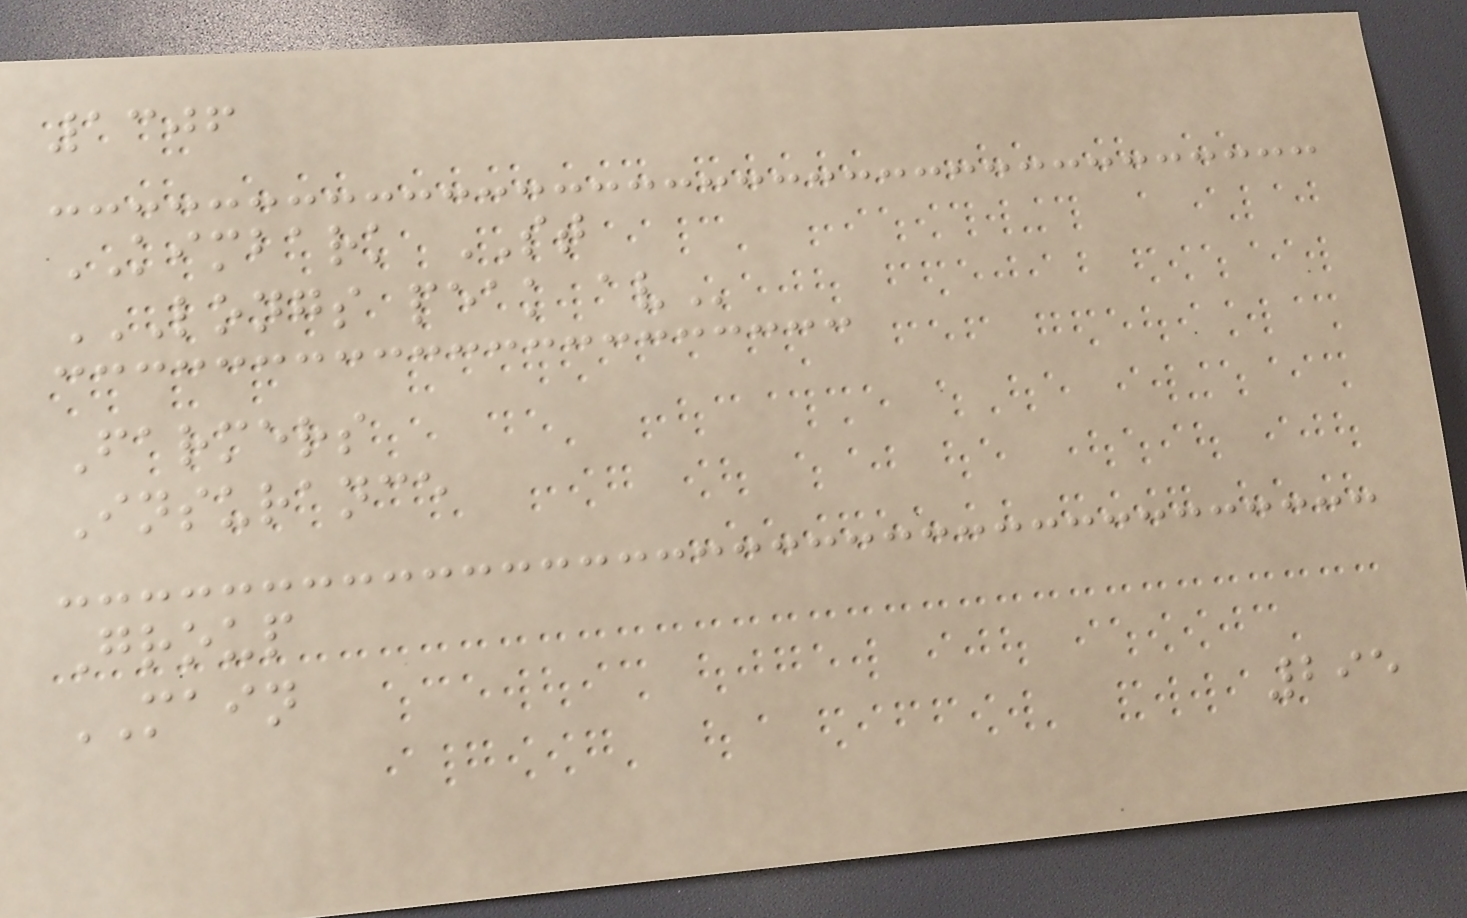1306
KIMBARK ST
LONGS PEAK AV
Farmers
Insurance
Group
MAIN
295
